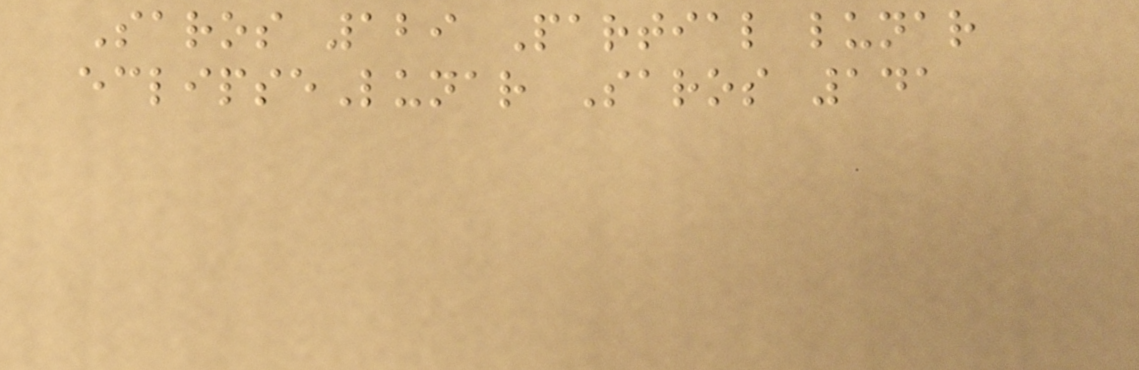Saros 129 Partial lunar
eclipseLunar Saros 141
